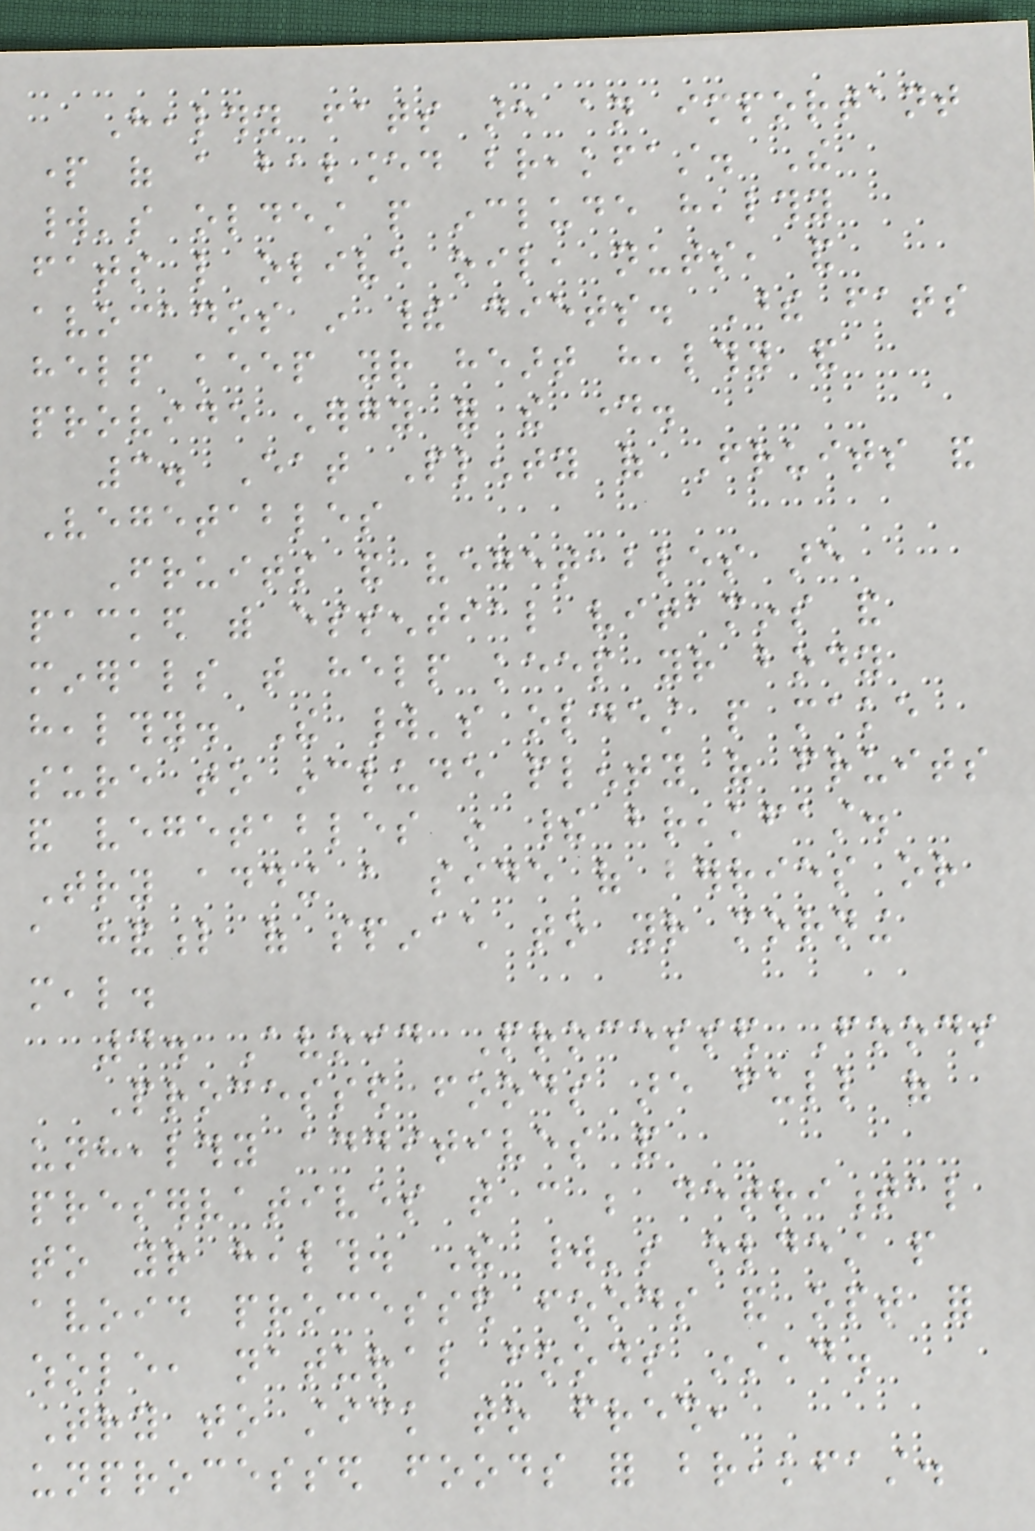Healthy fats are an important
part of a balanced breakfast. The
world's oldest people include healthy
fats like olive oil, nuts, and
avocados in their diets. These fats
help keep your heart healthy and
provide energy for the day.
3. Eat Plenty of Fruits and
Vegetables
Fruits and vegetables are
packed with essential vitamins and
minerals that help keep your body
healthy. The world's oldest people make
sure to include plenty of fruits
and vegetables in their breakfast.
Try adding a side of berries or
a handful of spinach to your morning
meal.
4. Avoid Processed Foods
Processed foods are full of
unhealthy additives and
preservatives that can be detrimental
to your health. The world's oldest people
avoid processed foods and opt for
whole, natural foods instead.
Try to stick to fresh,
unprocessed foods for breakfast.
